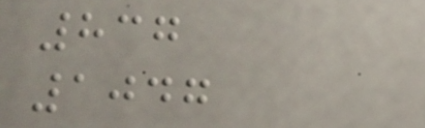837
1047
